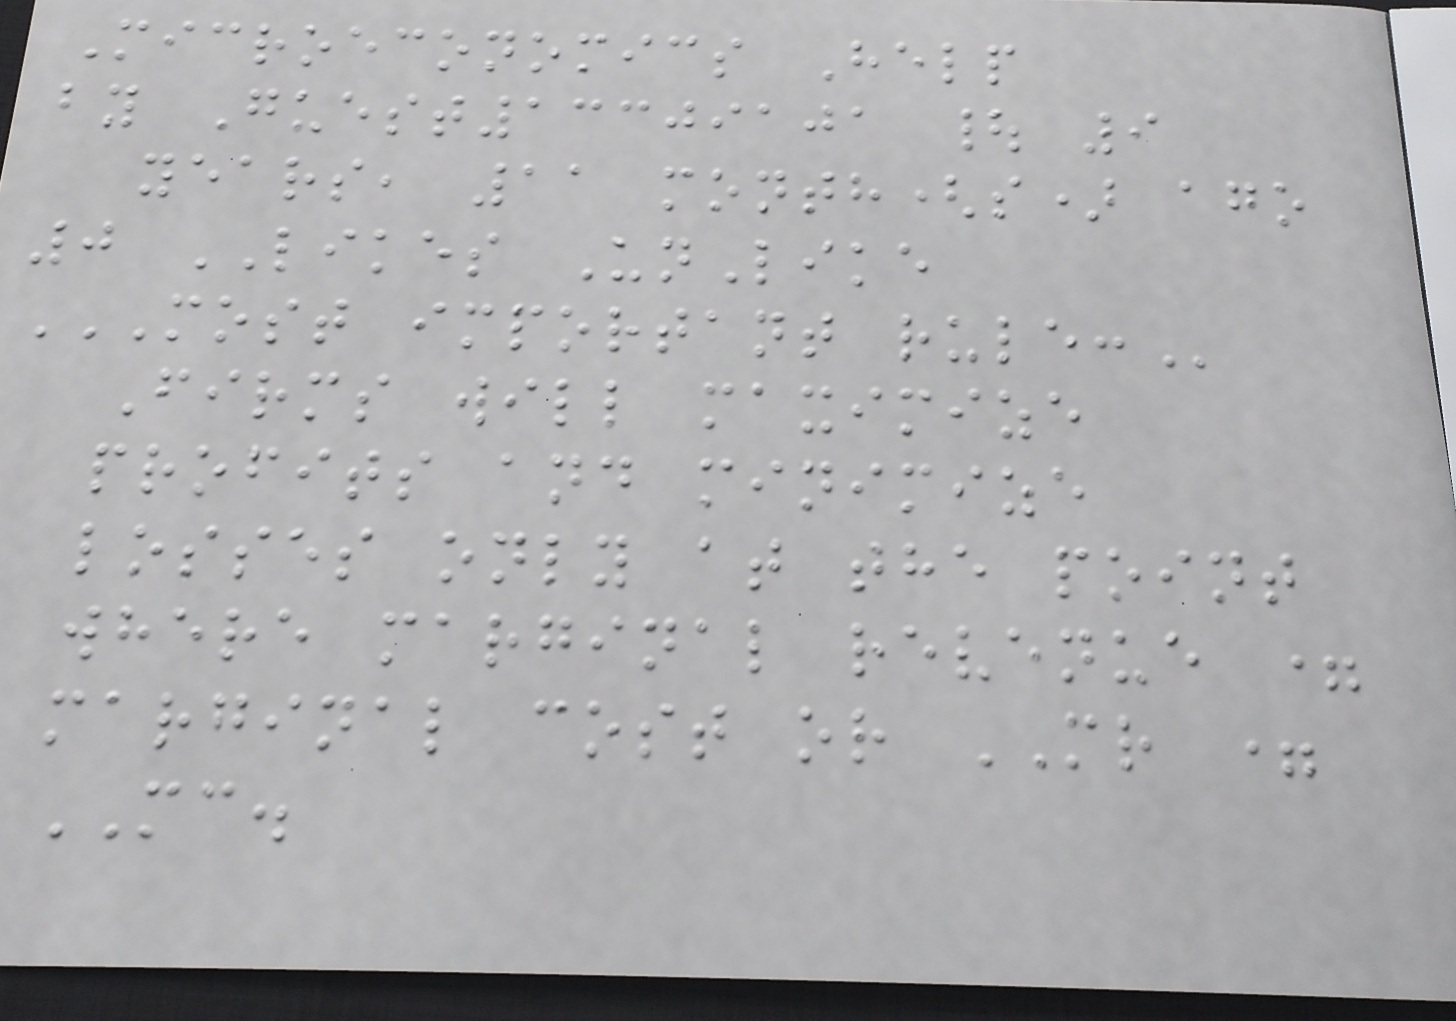Microeconomics Help
by Guest13309101 | 9
years, 11 month(s) ago
0 LIKES UnLike
MOST IMPORTANT RULE:
Firms will maximize
profits and minimize
losses only at the point
where marginal revenue =
marginal cost or MR =
MC.
